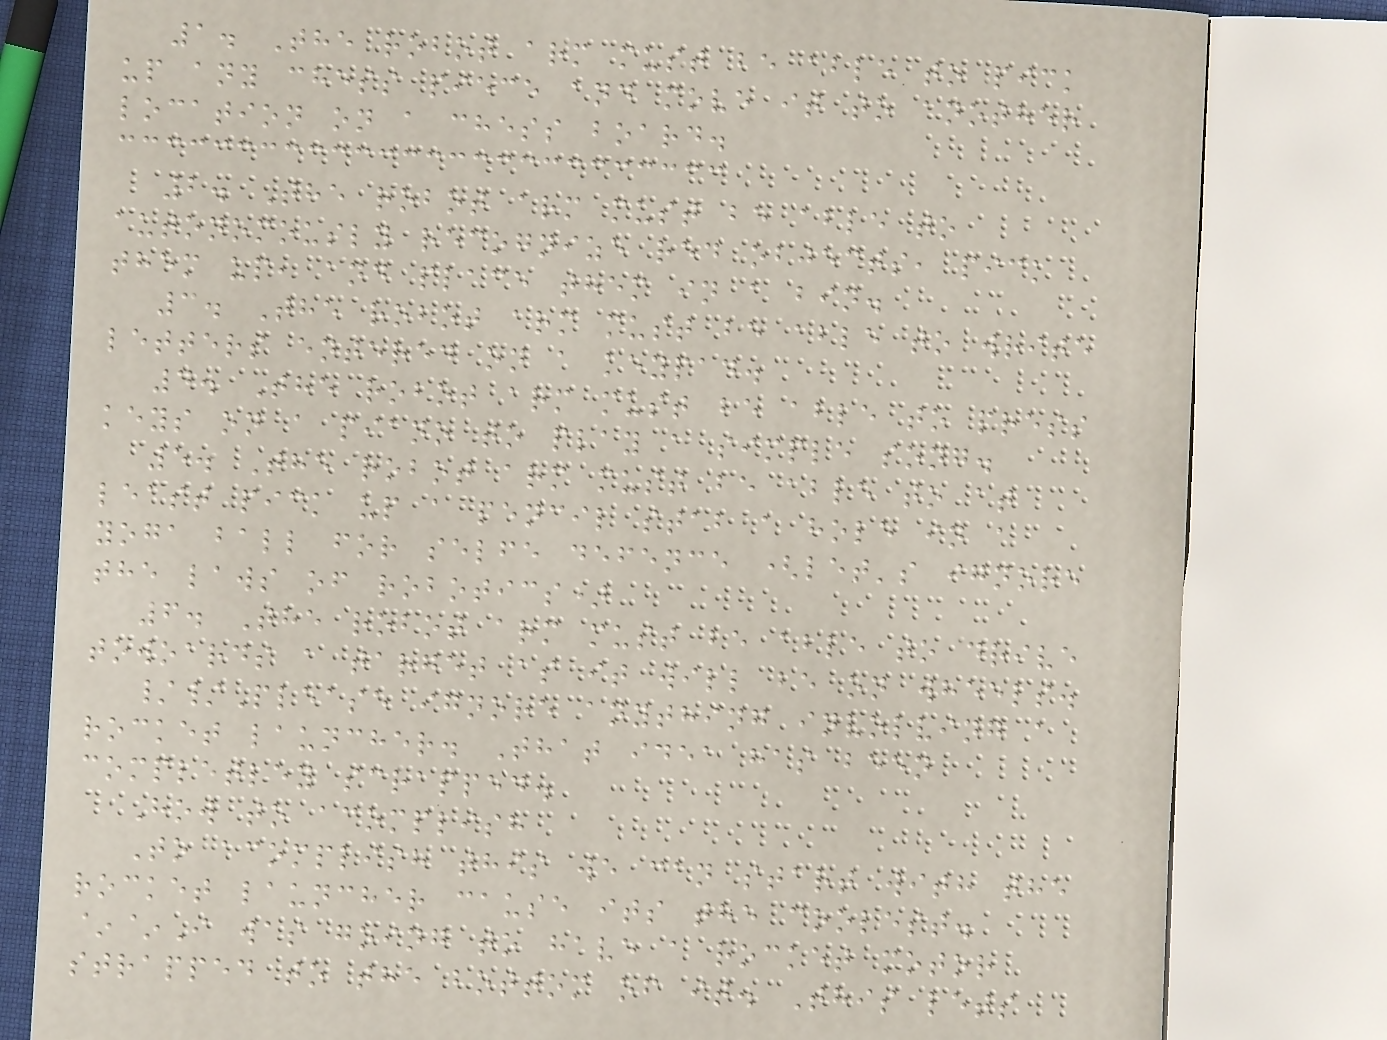1. The robot arm must be able to pick
up any chess piece and move it to another
location on a chess board.
2. The robot arm must be able to
autonomously recognize red objects, pick
them up, and place them in a bin.
3. The robot arm must be able to write
letters entered on a keypad.
4. The robot arm must be able to press
keys on a piano to play a simple song.
5. The robot arm must be able to at
least pick up a pencil stab a hole in a
yoga ball for selfe defence (let's ignore
the laws of robotics)
6. The robot arm must be able to drive
towoards a target as it will be on wheels.
//Please ignore anything involving a
rocket launcher. That idea has been
completley scrapped.
How to acomplish
To acomplish this we can start with the
rocket launcher cause its the coolest.
~~I was going to have a rocket motor
strapped to the bottom of it. This lets
